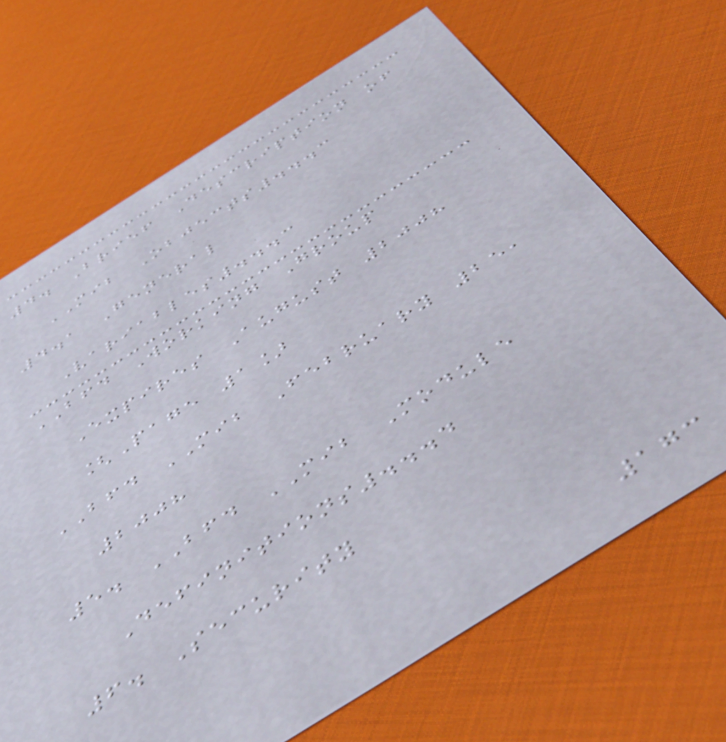4. Brief Description of
MIB Objects...3
4.1 General
Variables...3
BFD Working Group
Expires August 2008
[Page 1]
BFD MIB February 25,
2008
5. BFD MIB Module
Definitions...4
6. Security
173
